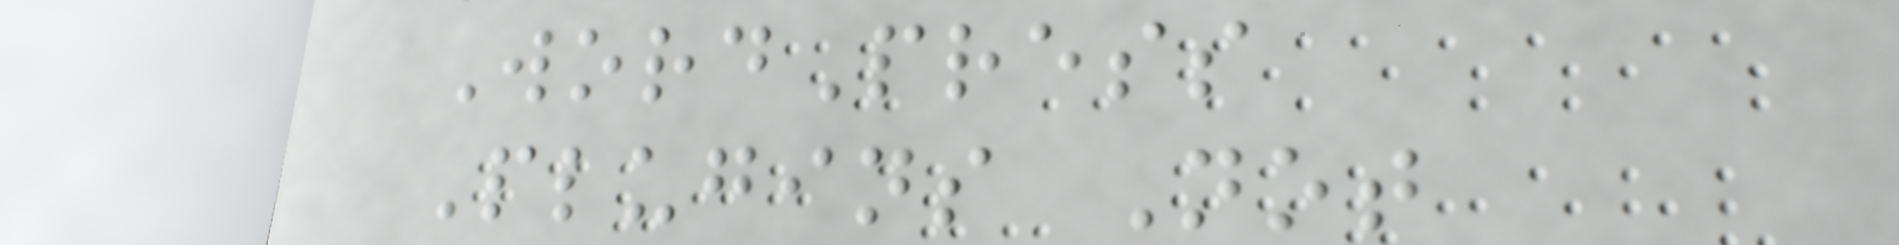WordPress
Plugins Not
